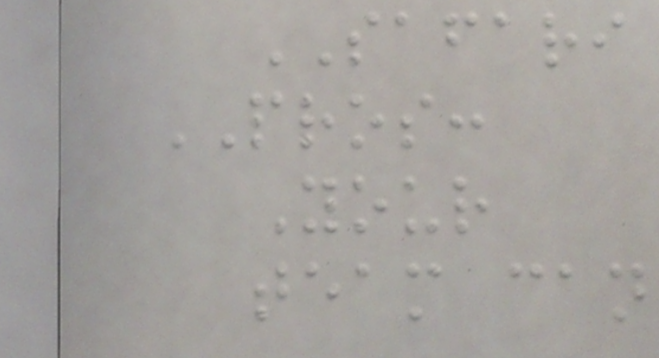SAFARI
PROS:
Your
team can
